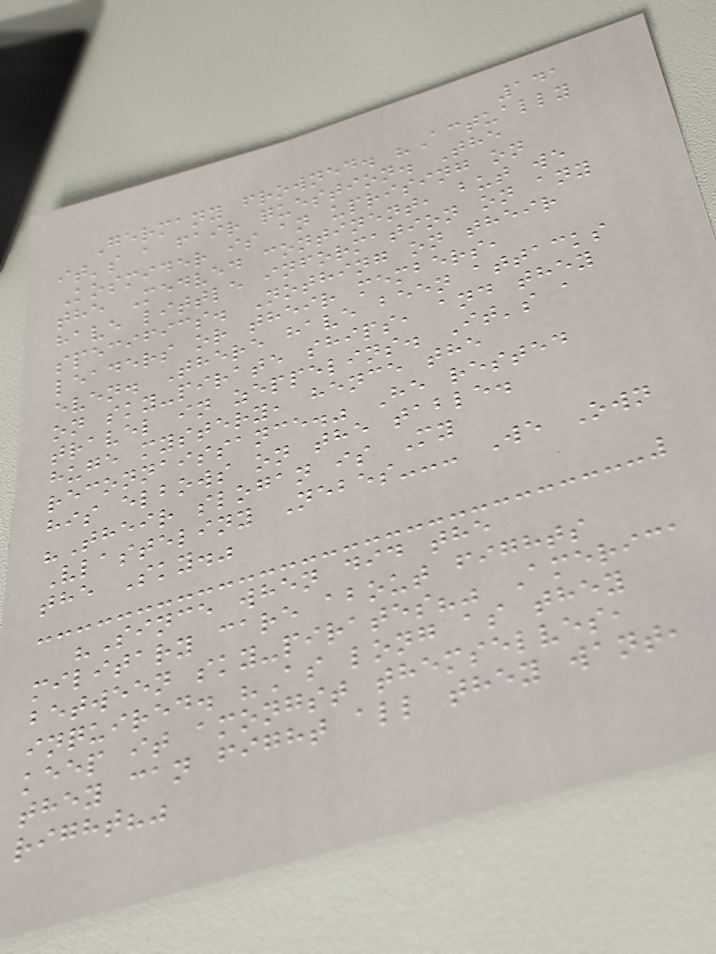141
Germany frowned. "Actually
it's a fair question. The
Kosmider is an uprising on
the Medved continent, but we
have little information on any
specifics. Nothing on their
leaders or their members,
even. There have been attacks
on sky-pirate ships, and they
travel in zeppelins. It's a
huge mystery, hence the
reconnaissance." He rested
his elbows on the table.
"Their slogan is My
Vlasteliny Nebes--- We Own
the Sky."
"Since when did the
military care about fights
between sky-pirates?" America
inquired. "As long as they
keep it amongst themselves,
they can fight all they want,
right?"
